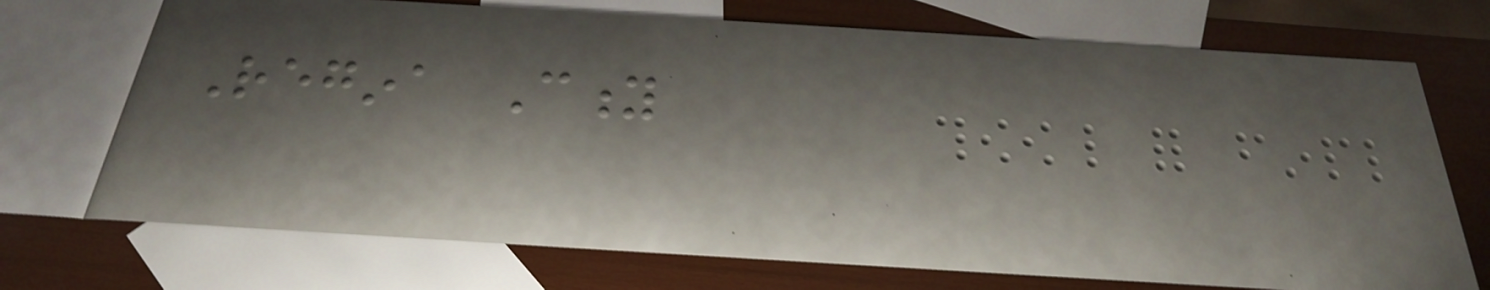Regina City
